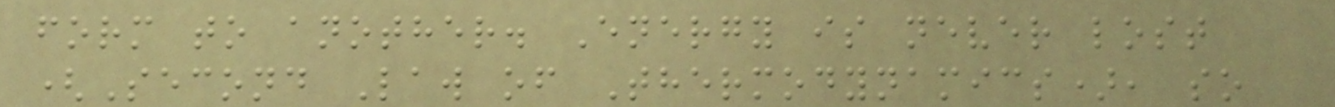form to another. Energy is never lost
(Second Law of Thermodynamics), so
